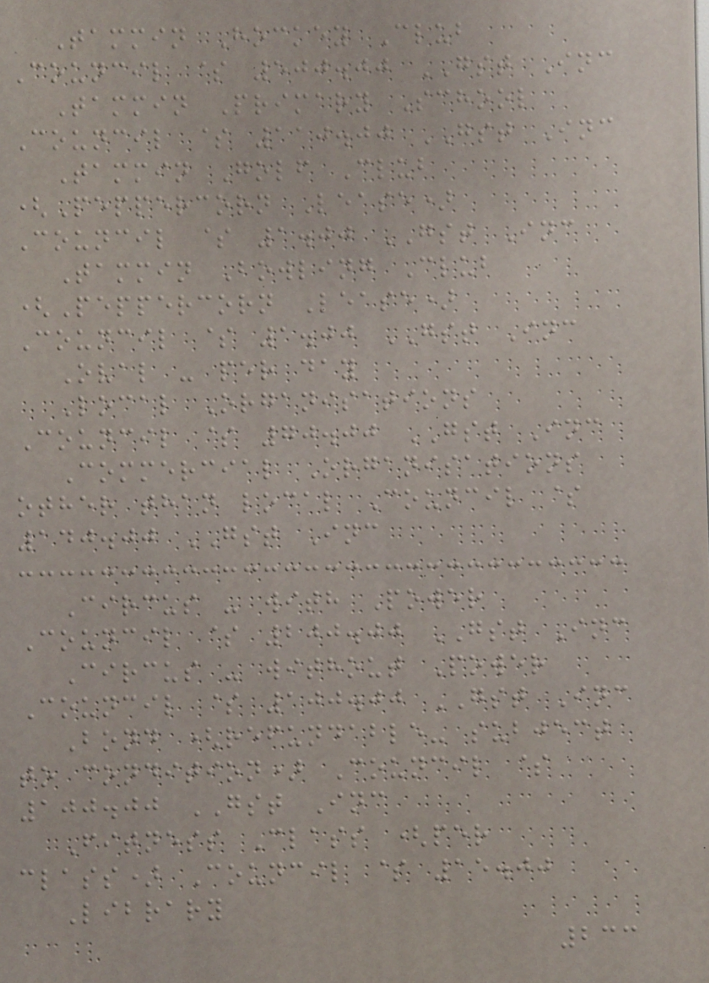Tammin Hockey Club
Council $ 500.00 GST Inc
Tammin Primary School
Council $ 110.00 GST Inc
Tammin Golf Club
(Peppercorn Lease)
Council $ 1.00 GST Inc
Tammin Bowling Club
(Peppercorn Lease)
Council $ 1.00 GST Inc
Oval - per day
Local Organisations
Council $ 70.00 GST Inc
Commercial Organisations
other than local Council $
140.00 GST Inc
Circus - with Power
Council $ 200.00 GST Inc
Circus - without Power
Council $ 100.00 GST Inc
Bond (refundable- subject
to condition) Council $
100.00 GST Inc
Fitness Class (per
class) Council $ 15.00
Library
233
